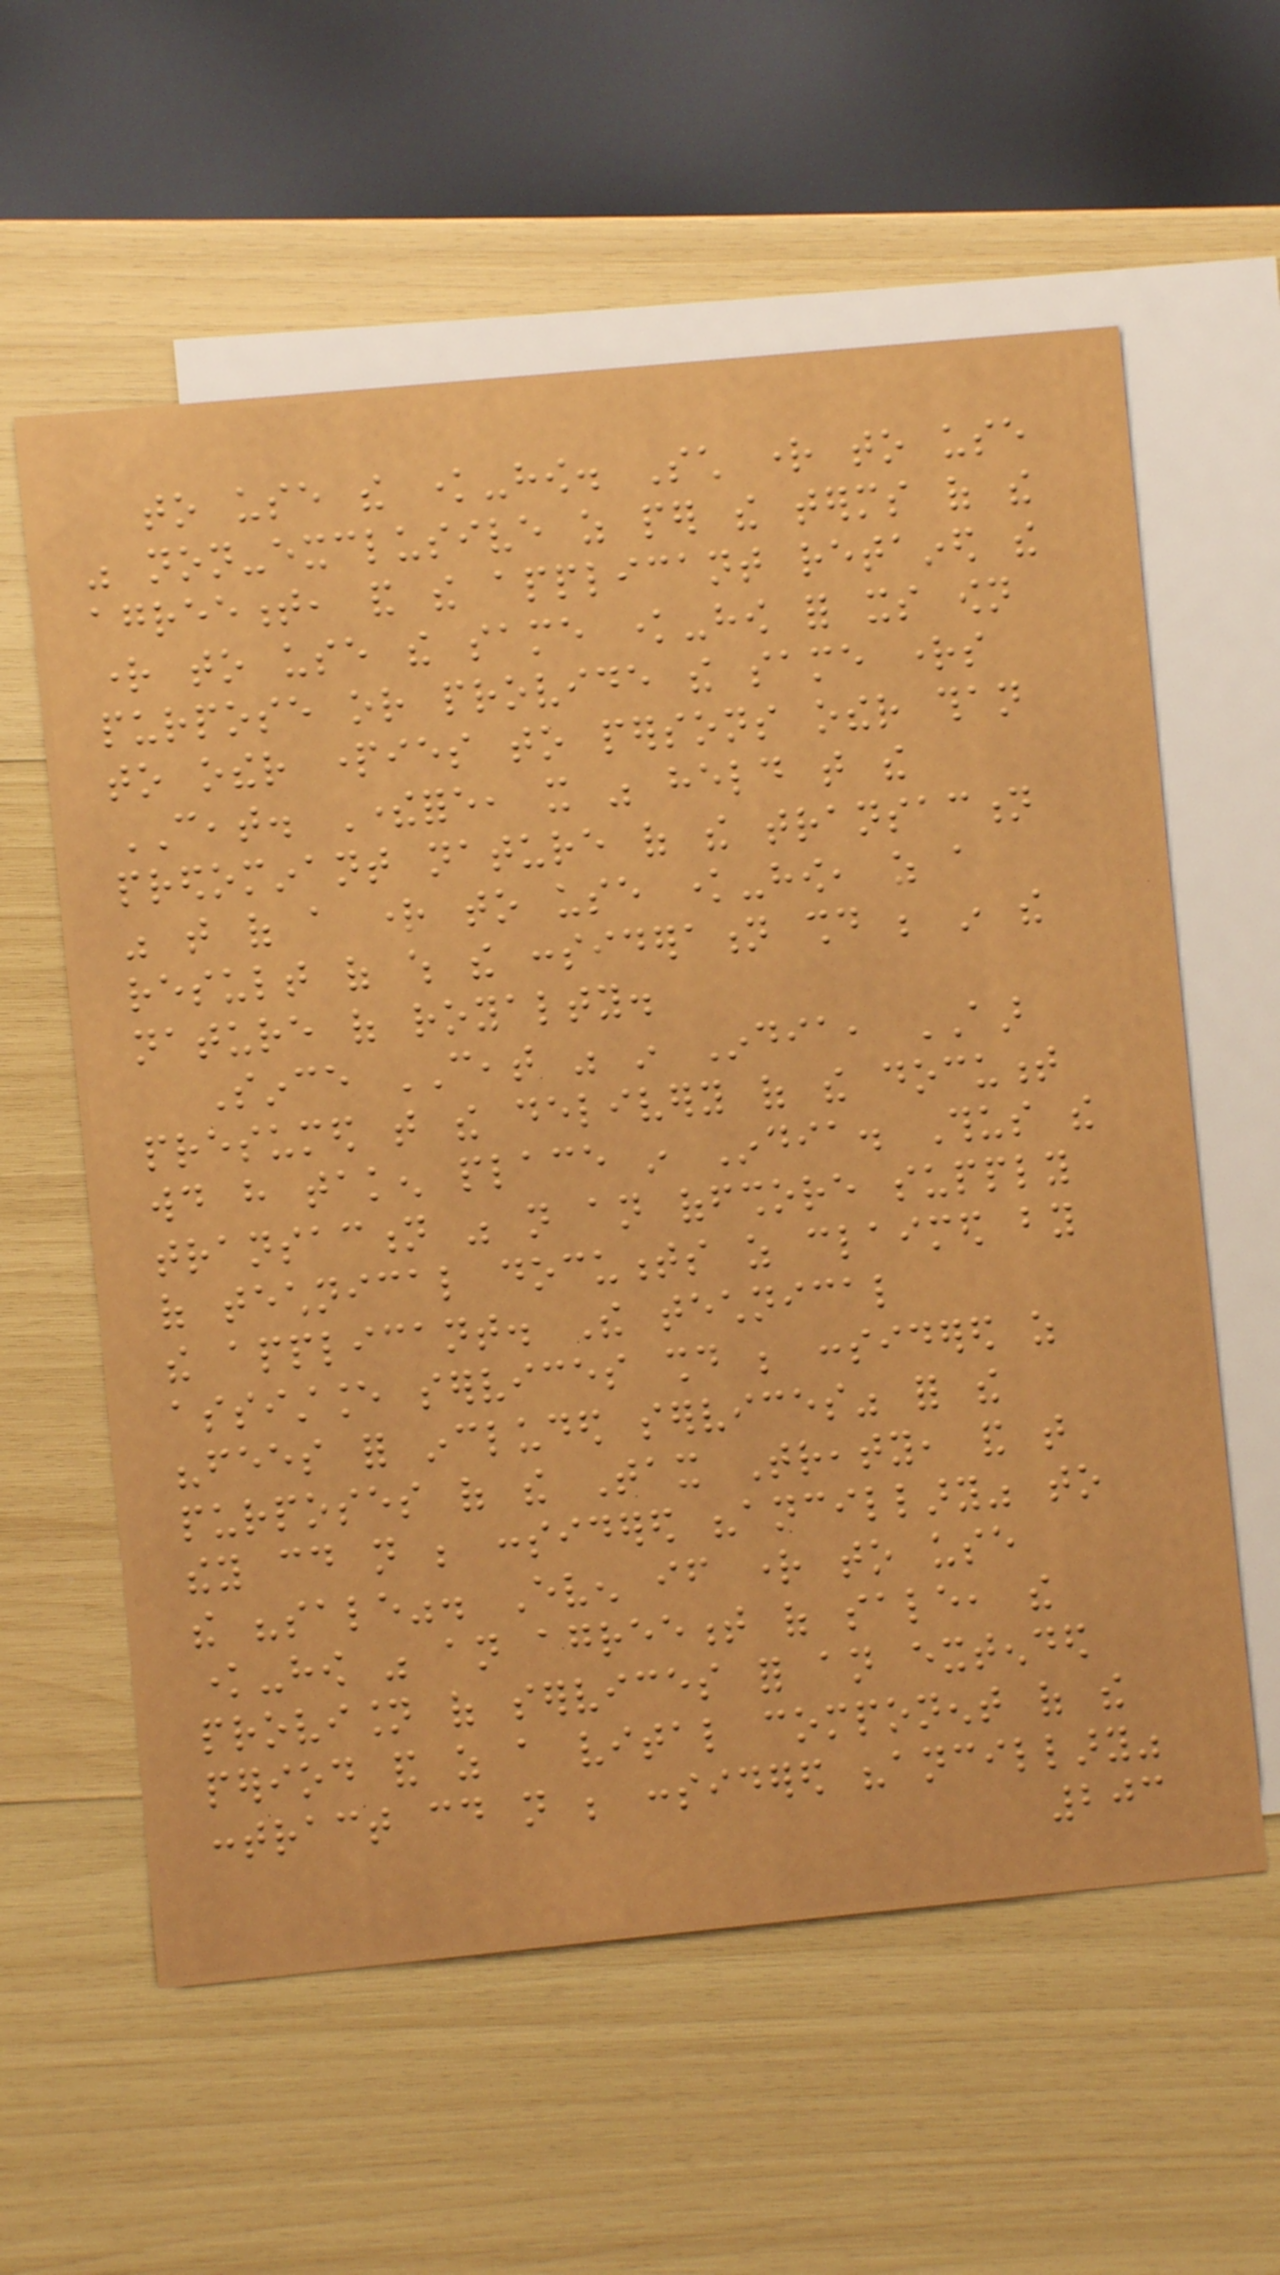to use the know-how. Such right to use
was non-exclusive as per the terms of the
agreement, and the applicant retained the
right to use the same know-how for its own
purpose or provide the same rights
to other parties to persons other than
CEAT. Therefore, it was held that the
predominant nature of the transaction
was that of a right to use know-how, as a
result of which the consideration should be in the
nature of royalty.
Since CEAT was in India, AAR
presumed that the delivery of the document
would have taken place in India. Thus the
transaction was not an offshore supply
of technical documents as claimed by
the applicant. The technical
assistance services should be considered as
"fees for included services" for the
purposes of the Tax Treaty, and that
they could not be considered "ancillary" to
the "sale". Even if right to use
know-how was an agreement of sale, the
provision of services for an extended
period and as a vital component of the
contract could not be considered "ancillary"
203
